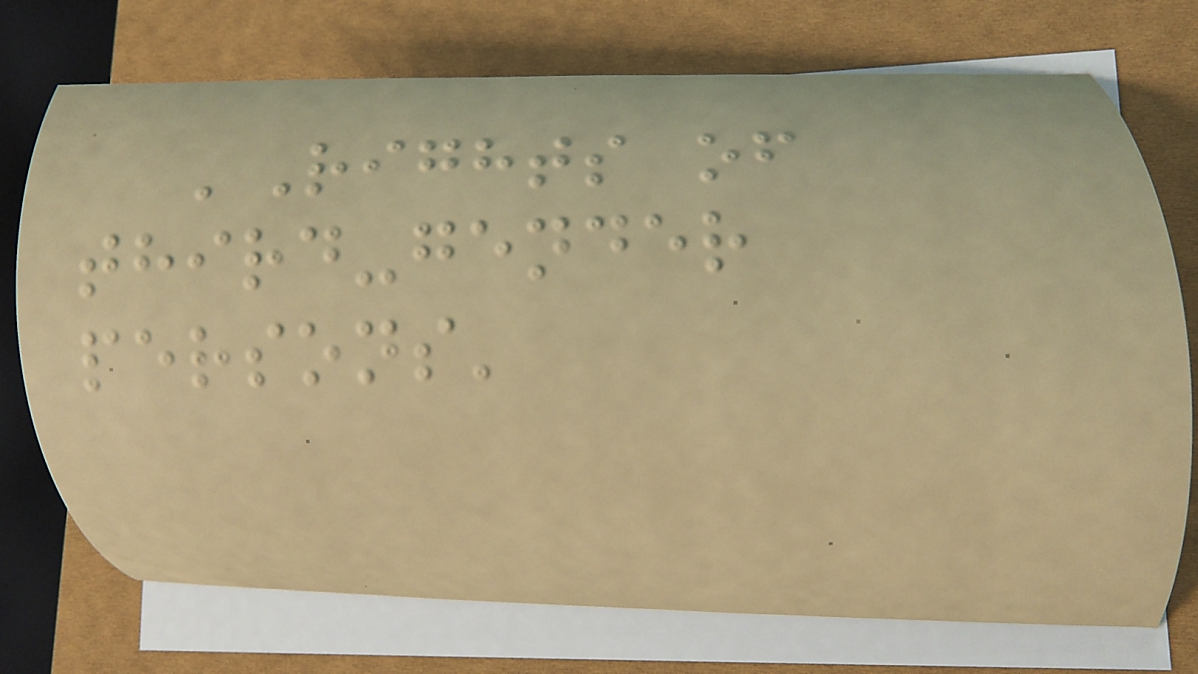'Rights of
third-gender
persons'
